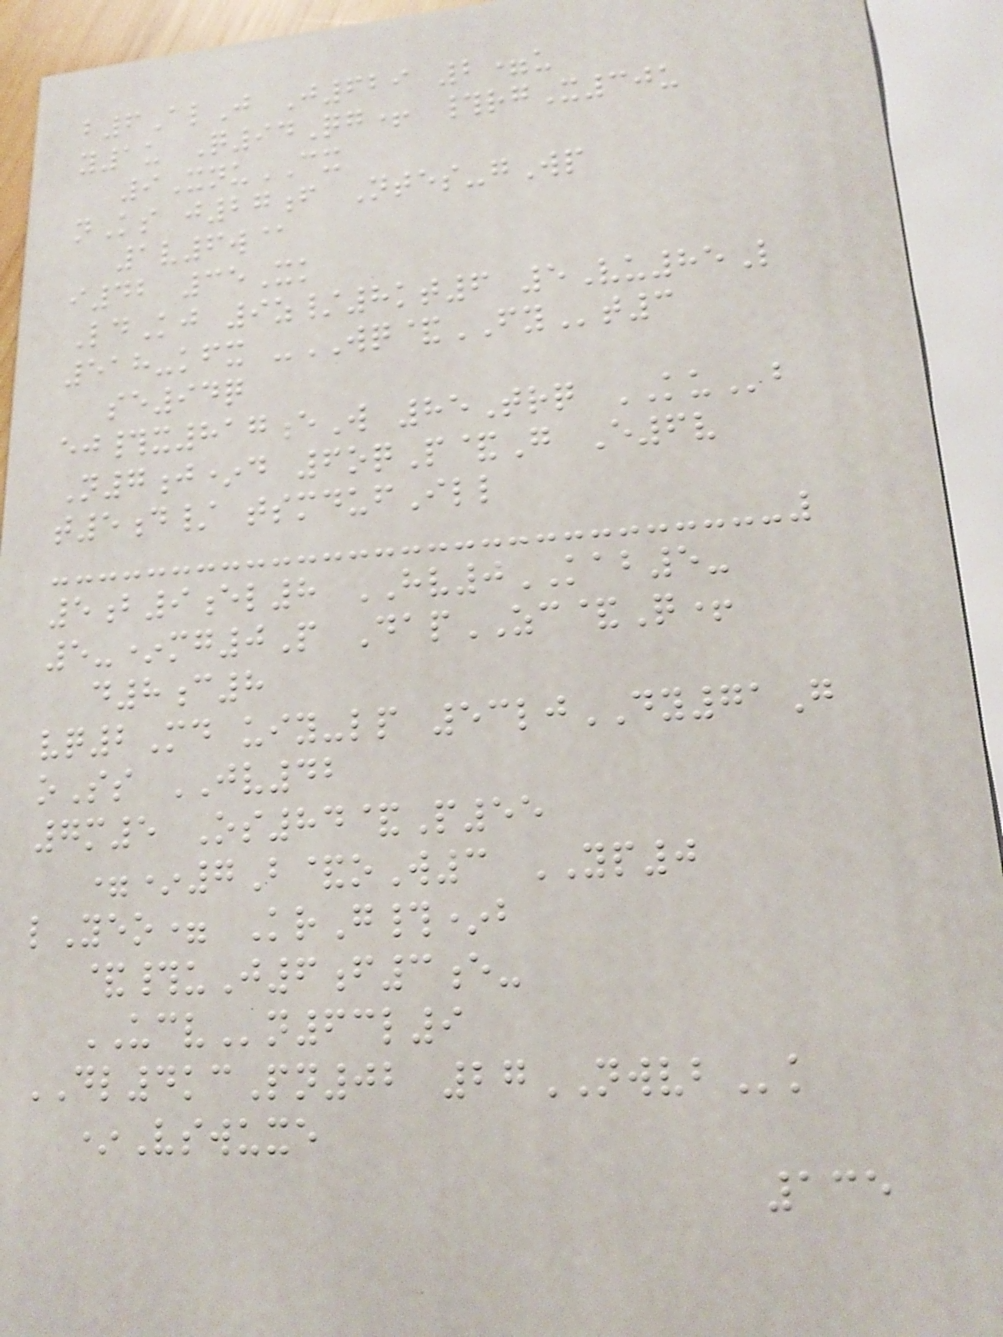b6AlJ J629 2=u
y1u Q94Qg+ #rgX30u
9XnuCX
nKs j27f Ntes-gWp
1v6w@
i42 35Xk
LdKj 9z/8kt6 5Vu85L
518-kfx -WQ&FYt3
se94q
ej#x817eW 85Trq KUb
N7j*d 6oqP&G E6v
t5d/ tsmdufIll
5b9el8 HV0KAB5-
5-*mg0P DapZC&Q+
d8c8
vq2Md uiy-lp 53ljDY71G
oSs JV42
7m5 Os84&P55
=*7B&oW3 YP0
lYeo= KrG#*b
&#uJ6f3e-
UCVn63l9
DL4kcPn02 27NWVBk
*Vswuxe
135
